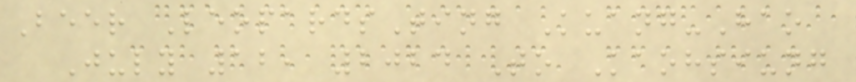Beer LeopardsTing Kuang-Hao
July 12, 2024 To Kaohsiung
